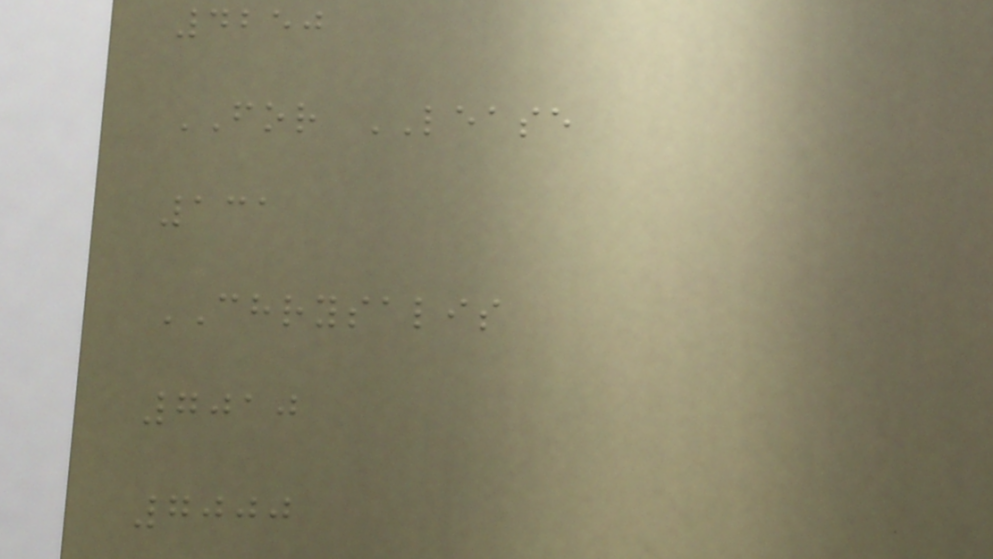4250
FOR LEASE
131
CHRYSALIS
7010
7000
